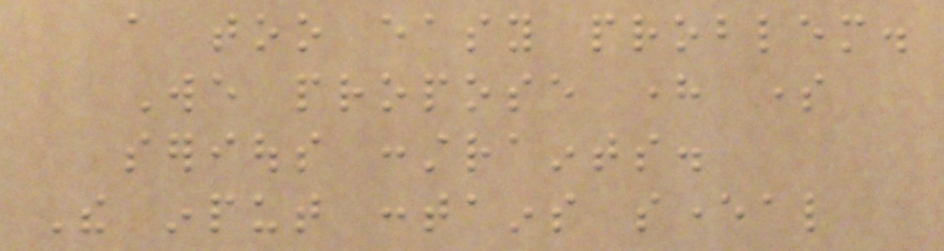a too easy problem.
We propose here some
serious constraints.
The input contains several
